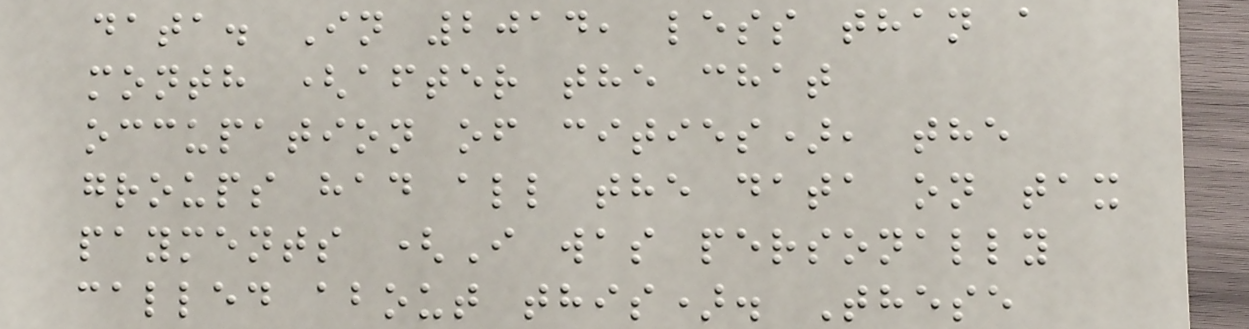data. In 2014, less than a
month (after the chat
occupation of cities), the
groups had all the data on tax
payments (I was personally
called about this). These
